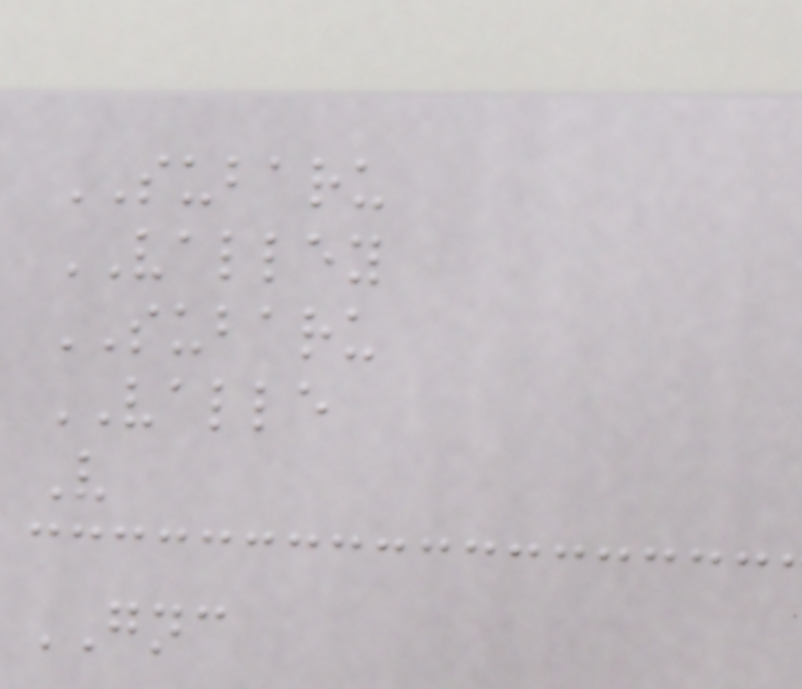SUBARU
VALLEY
SUBARU
VALLE
V
GNC
